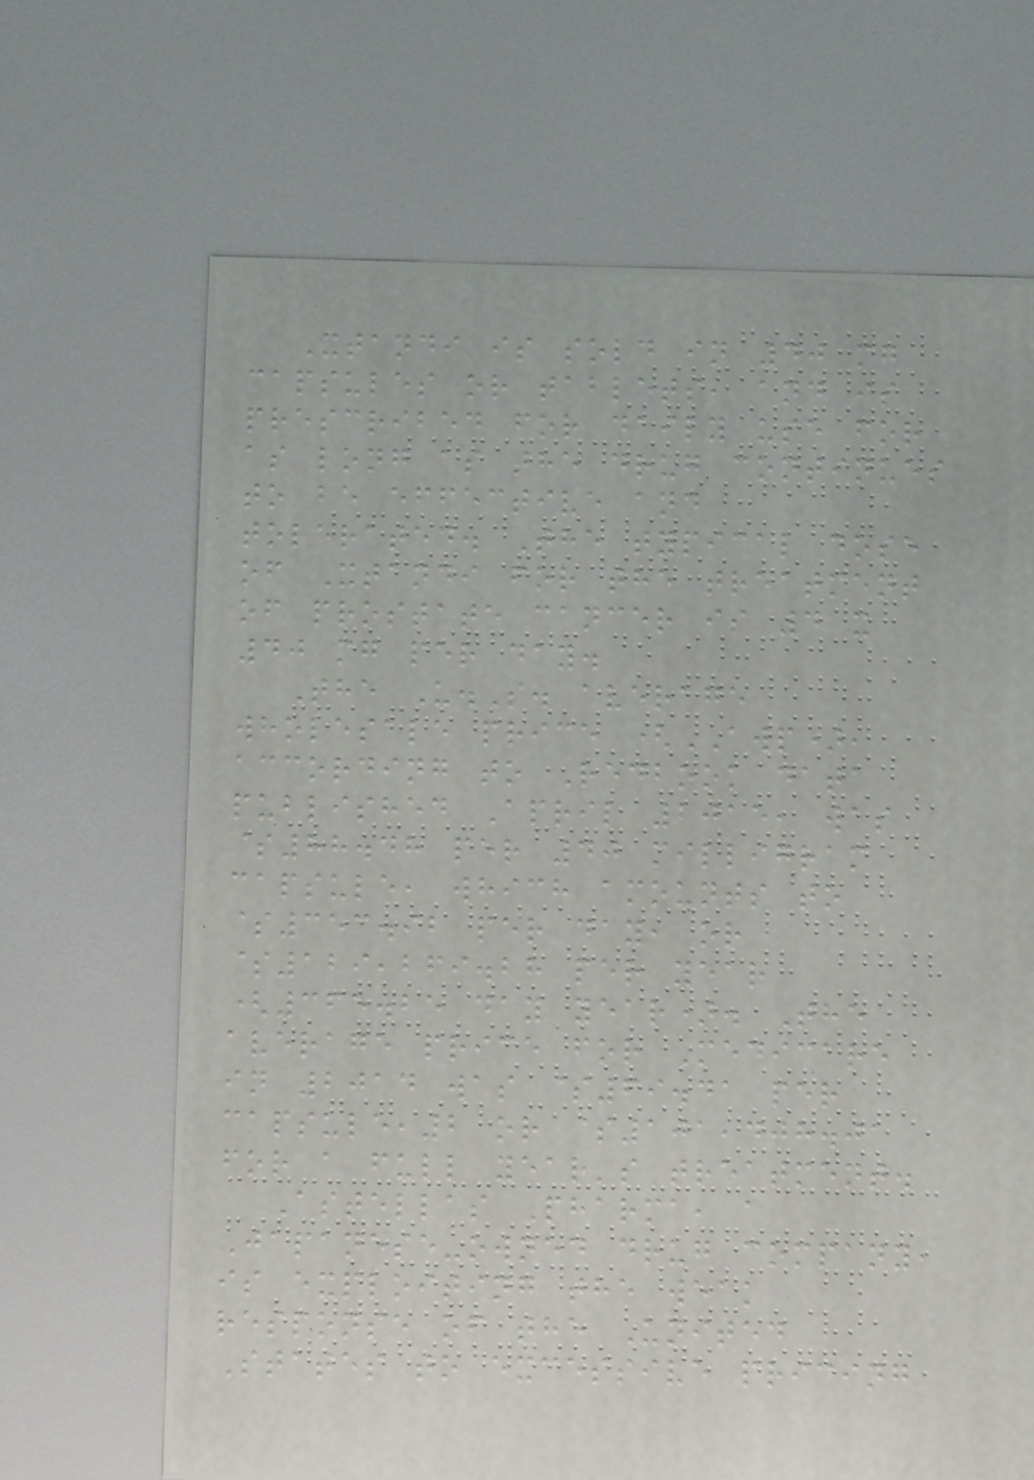Xtandi is sold in 40 mg
capsules or tablets, and is
prescribed for daily use for
as long as the drug continues
to be effective and
tolerated. The typical dose
of Xtandi for the treatment
of prostate cancer is 4 x
40 mg per day.
The U.S. average
wholesale price (AWP),
according to Redbook data
published April 2015, was
$88.48 per 40 milligram
capsule, which amounts to
$353.92 per day, or
$129,269.28 per year
(365.25 day year). The
average price for Medicare
in 2014 was $69.41 per
capsule,2 or $101,408.01
for a full year's treatment.
Astellas Pharma, a
Japanese-owned drug company,
is exploiting the weak
response of the United
States to excessive pricing
